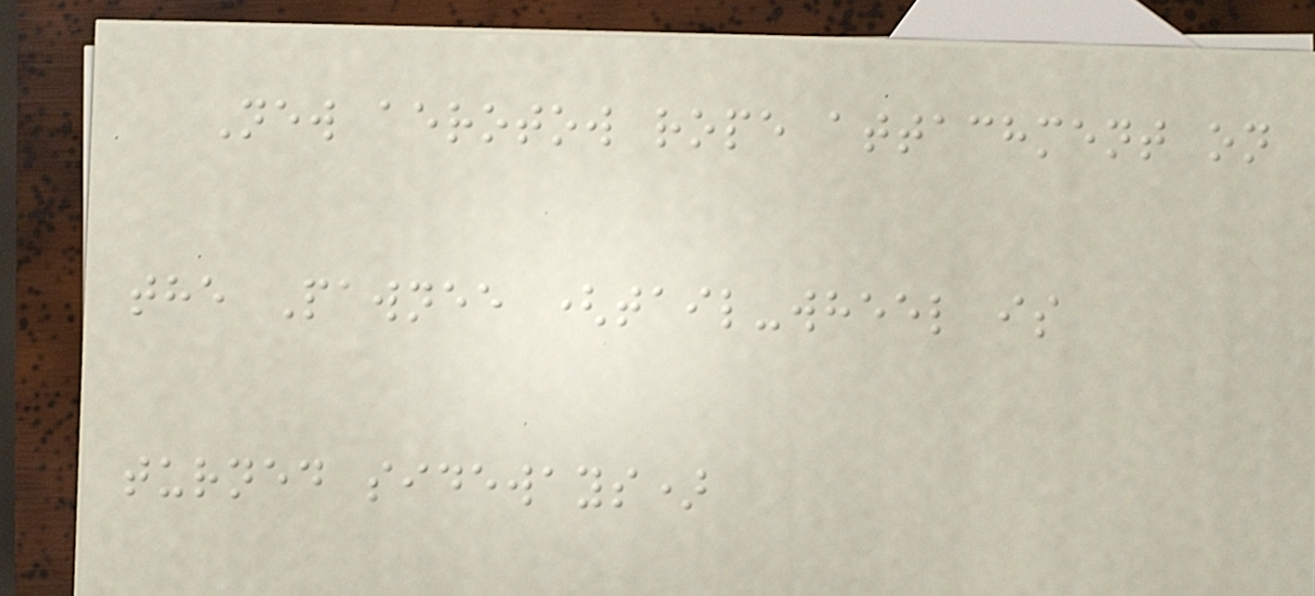New aerotow rope attachment on
the Pawnee (tail-wheel is
turned sideways)
